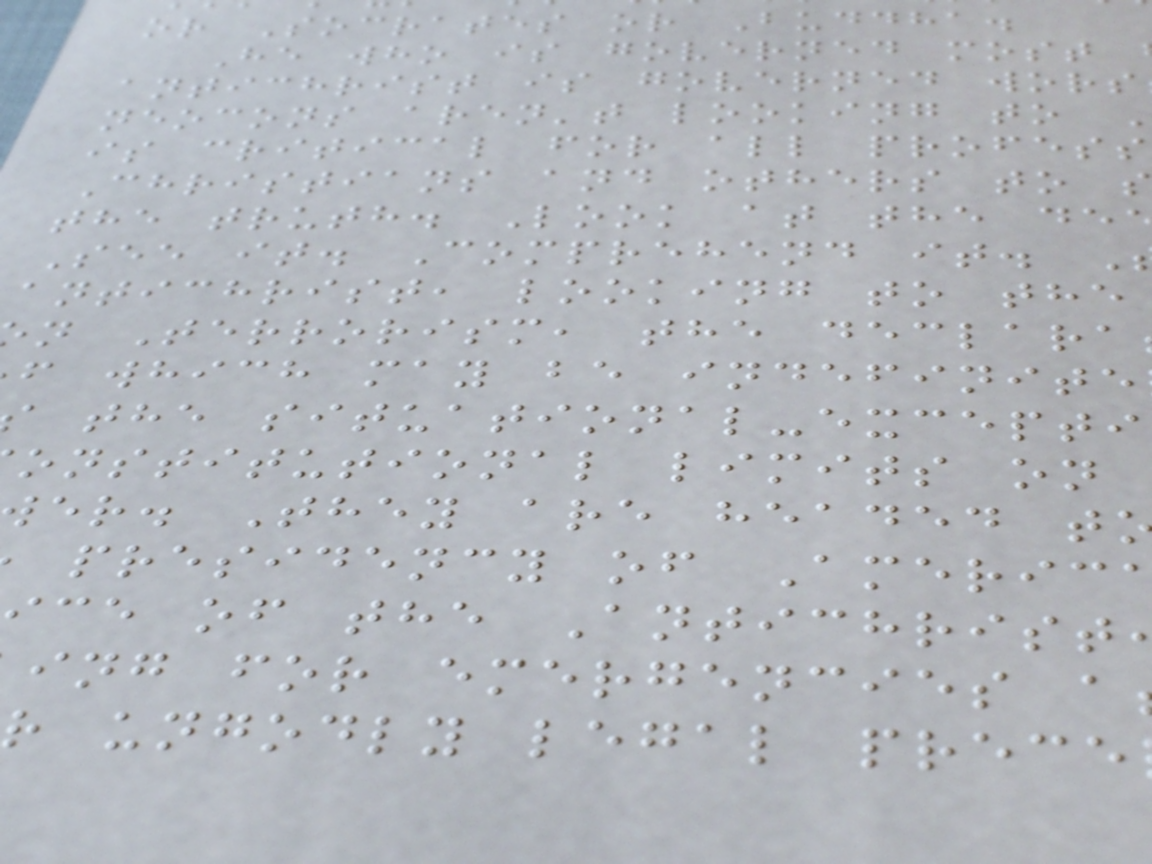or Socrates or Buddha.
He who is governed most
antichrist is governed wors
neocons aren't looking to
is critical for all profess
Christians and others to
the truth. Look at the de
See it. Comprehend it.
antichrist, looking to the
n Terrorism, the declara
f which may be indefinite
the situational-excepti
onstitutional limits on
er. They are headed t
presidency of Americ
ce of the Antichrist
ing for emergencies a
r ungodly legal prece
